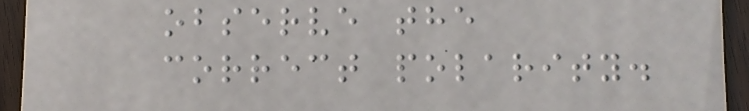observe the
correct polarity.
